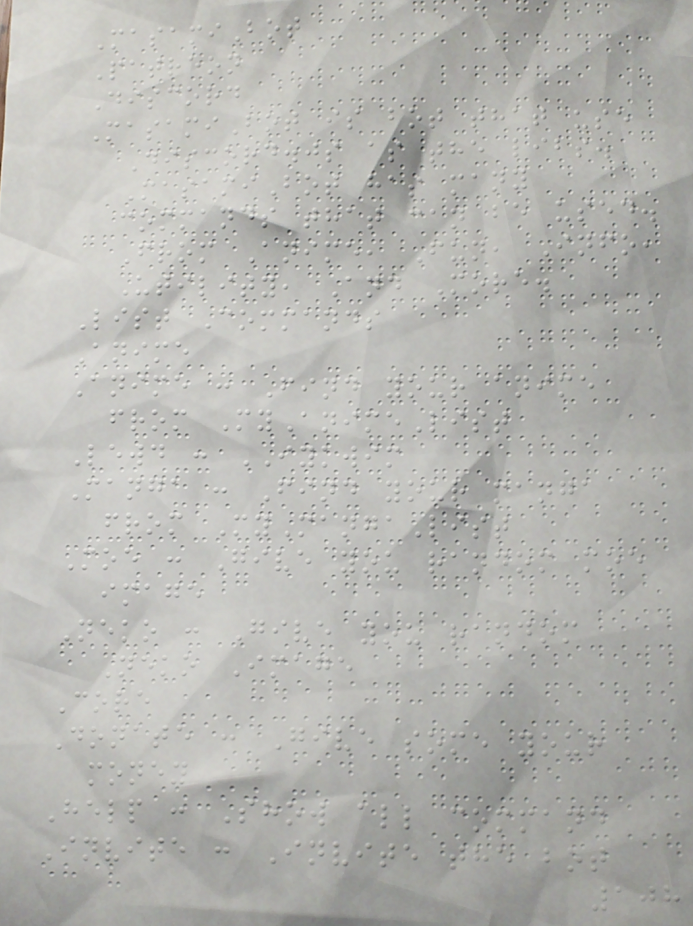MasamiBot
Patreon
Discord
MasamiBot is bot that use
Discord.js as the libs.
MasamiBot has many
commands that can be used.
From Anime, Fun, Info,
Utility, And More.
List Commands
Anime
Anime : Find your anime
from MyAnimeList
Lewd : IYKWIM
Manga : Find your manga
from MyMangaList
Moe : Give you random moe
image
Neko : Give you random
Neko Image
Core
Donate : Give some your
money
Help : Show all command
Invite : Invite the bot
108
